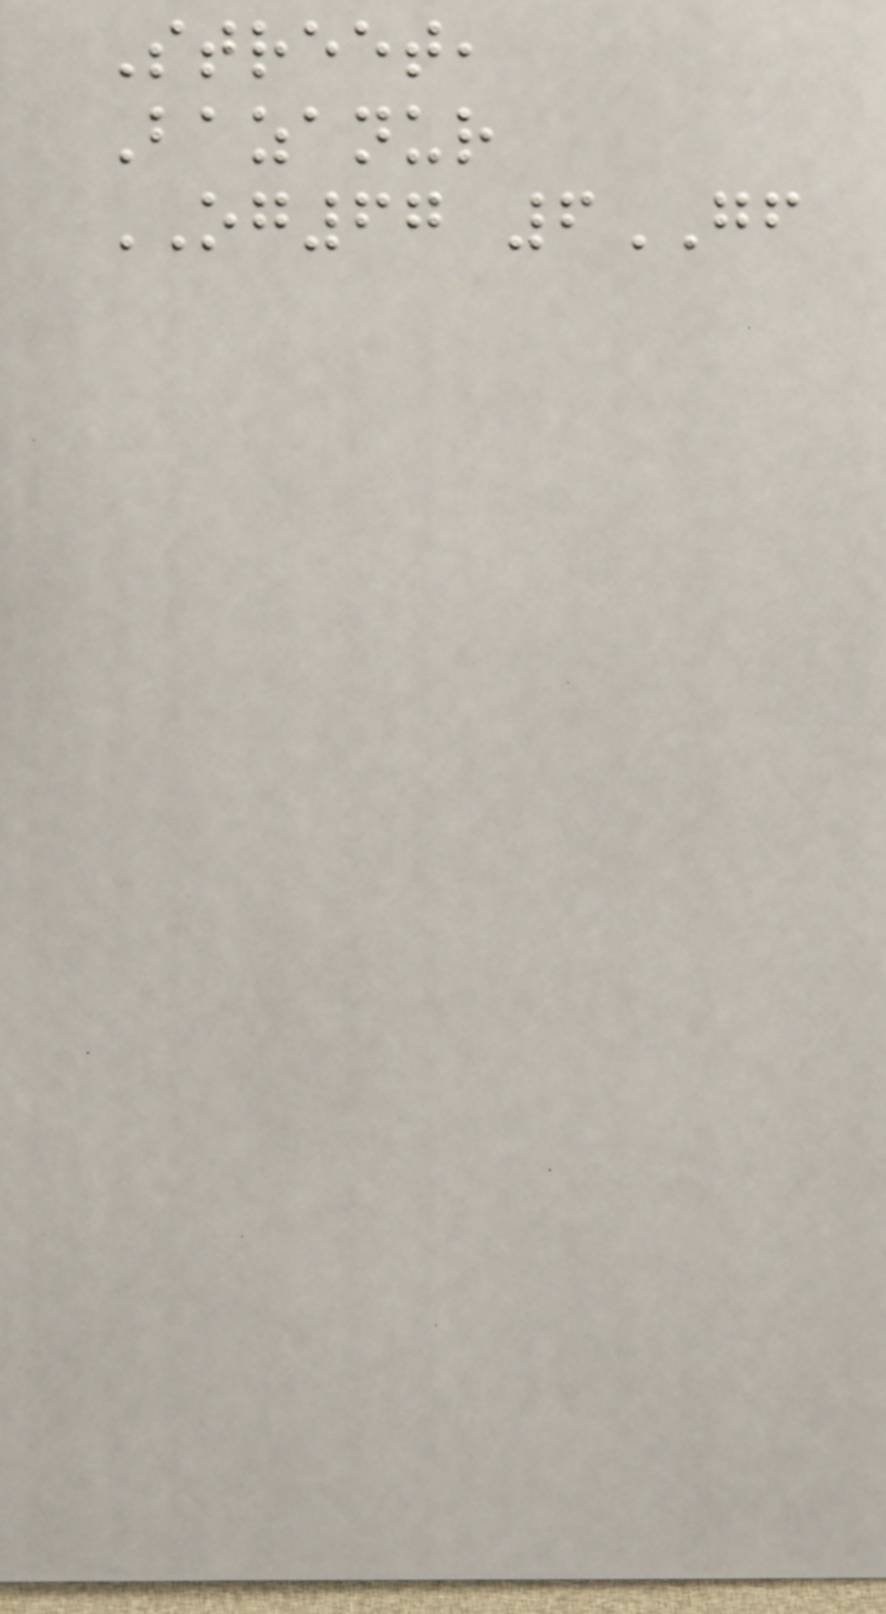Street,
Bazanur
OG67 6GF
